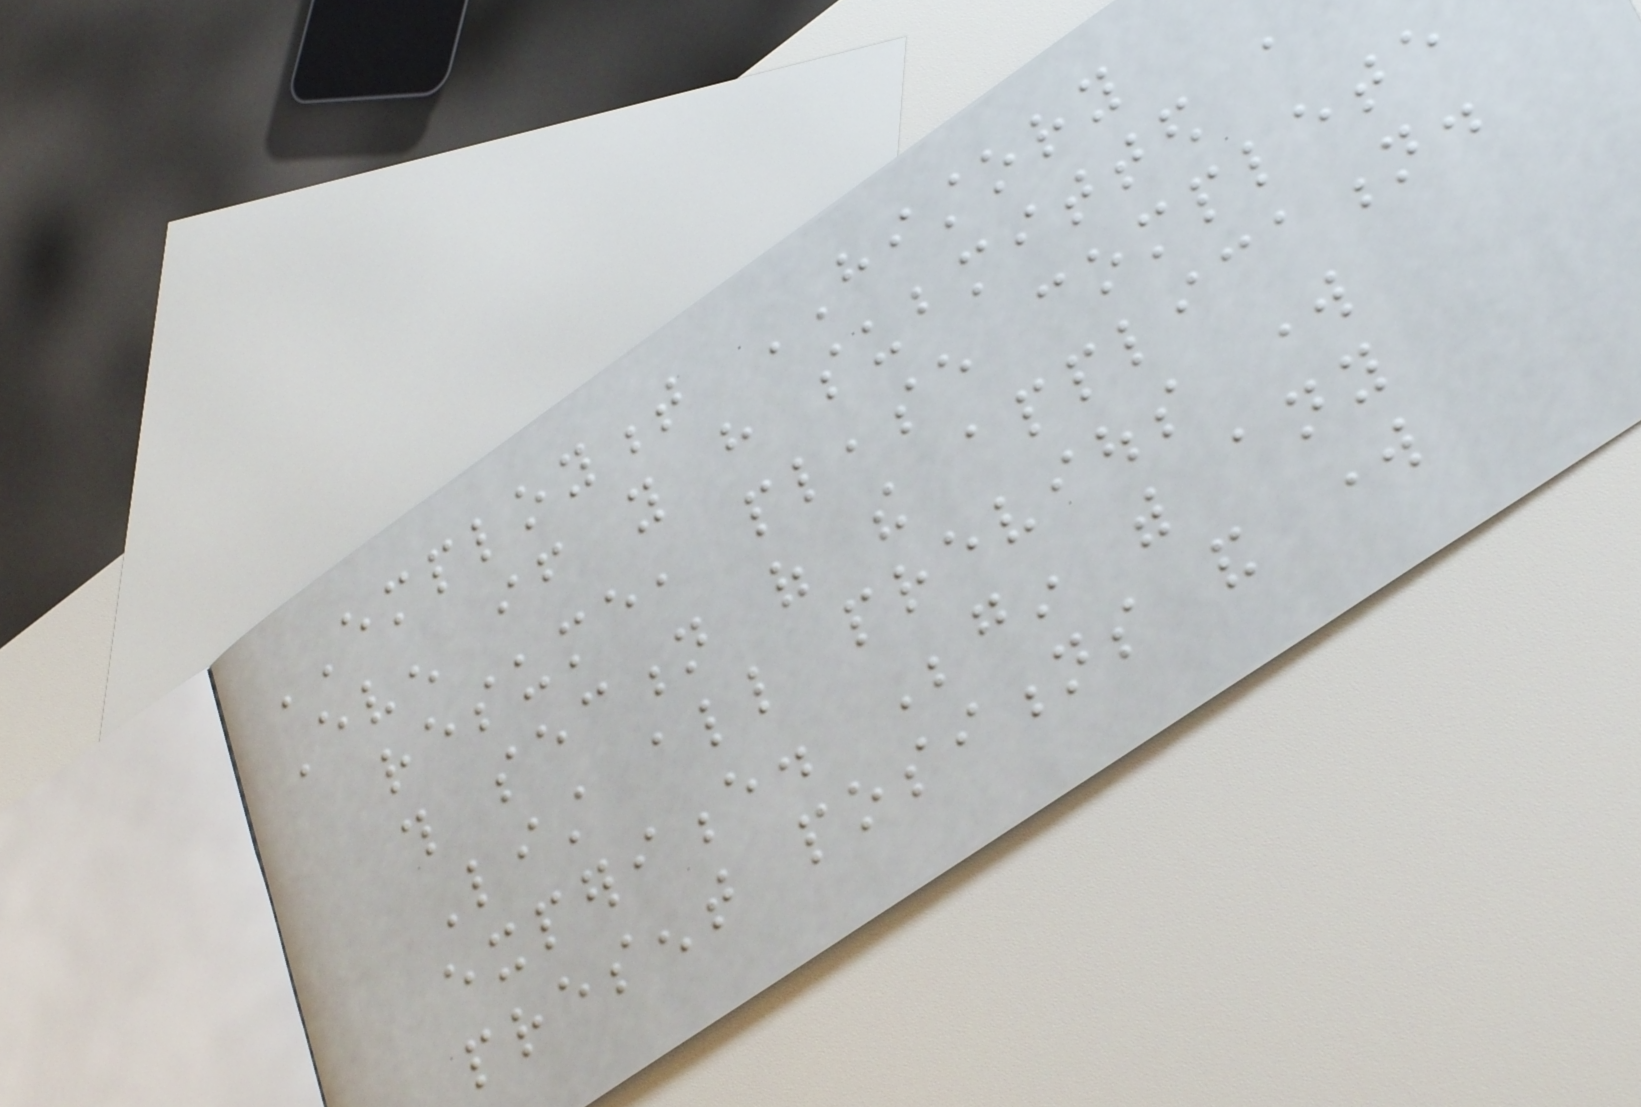EMPLOYMENT HISTORY
Even if you have submitted a
resume, please complete
this section of the application.
List all previous work
experience. Begin with any
present positions and work
